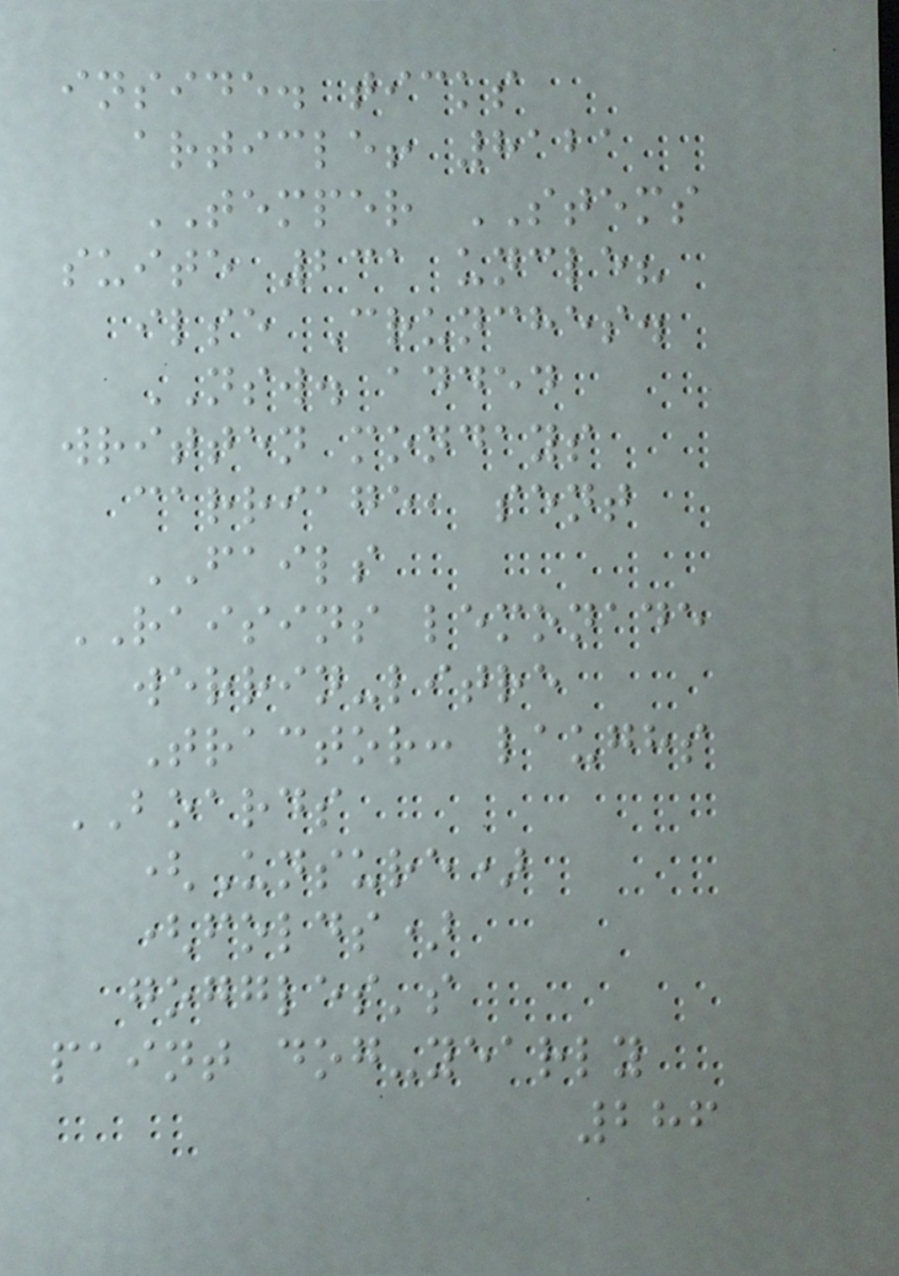inside. ticks
article! 8121
TEMPER STEMS
suite 231 uncle?
ilse Crunches.
NSW. added
written mondays
carriage, sent
FAILS
RAISINS lemonade
werrin-litre
Tractor: laughs
BOARDS
(Unsure)
(folds)
goggles's
paint dog-yearly
286
